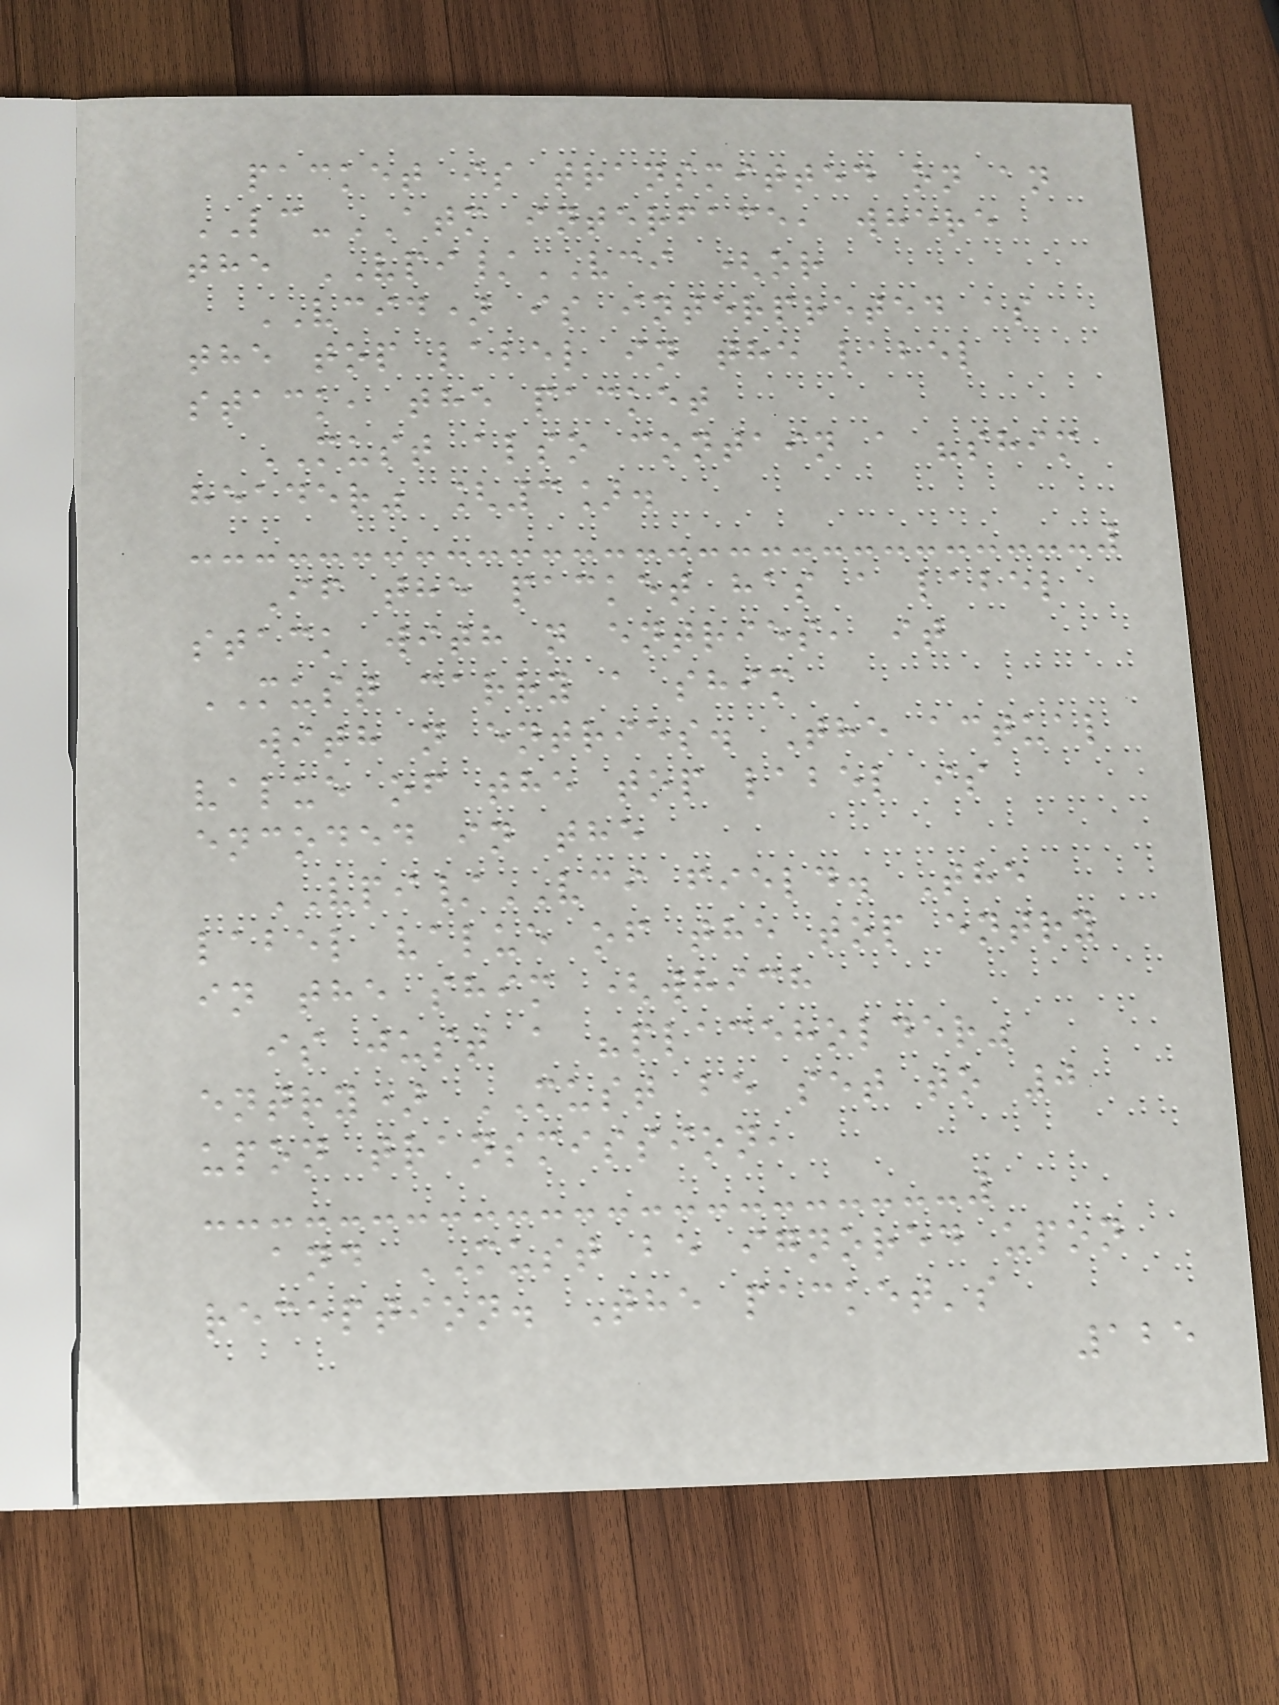packet is transmitted on an
LC-ATM interface, where
the VPI/VCI (or
VCID) is interpreted as
the top label in the label
stack, the packet
MUST also contain a "shim
header" [3].
If the packet has a label
stack with n entries, it
MUST carry a shim
with n entries. The actual
value of the top label is
encoded in the
VPI/VCI field. The
label value of the top entry
in the shim (which
is just a "placeholder"
entry) MUST be set to 0
upon transmission,
and MUST be ignored upon
reception. The packet's
125
